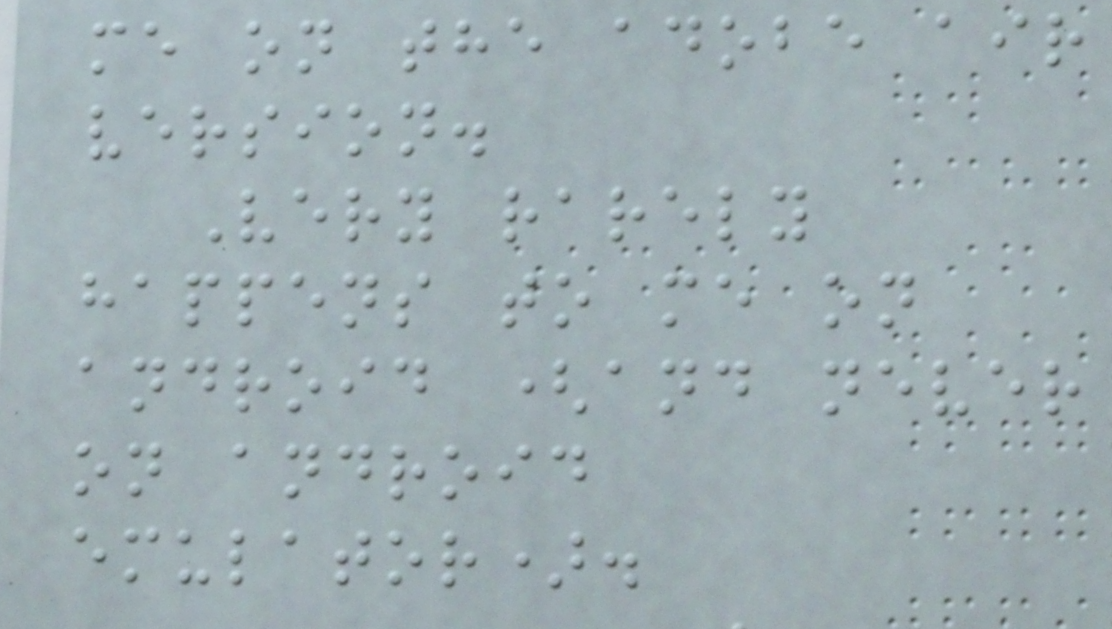me on the adobe air
version.
Very rarely
happens to me on
android (and never
on android
emulator).
